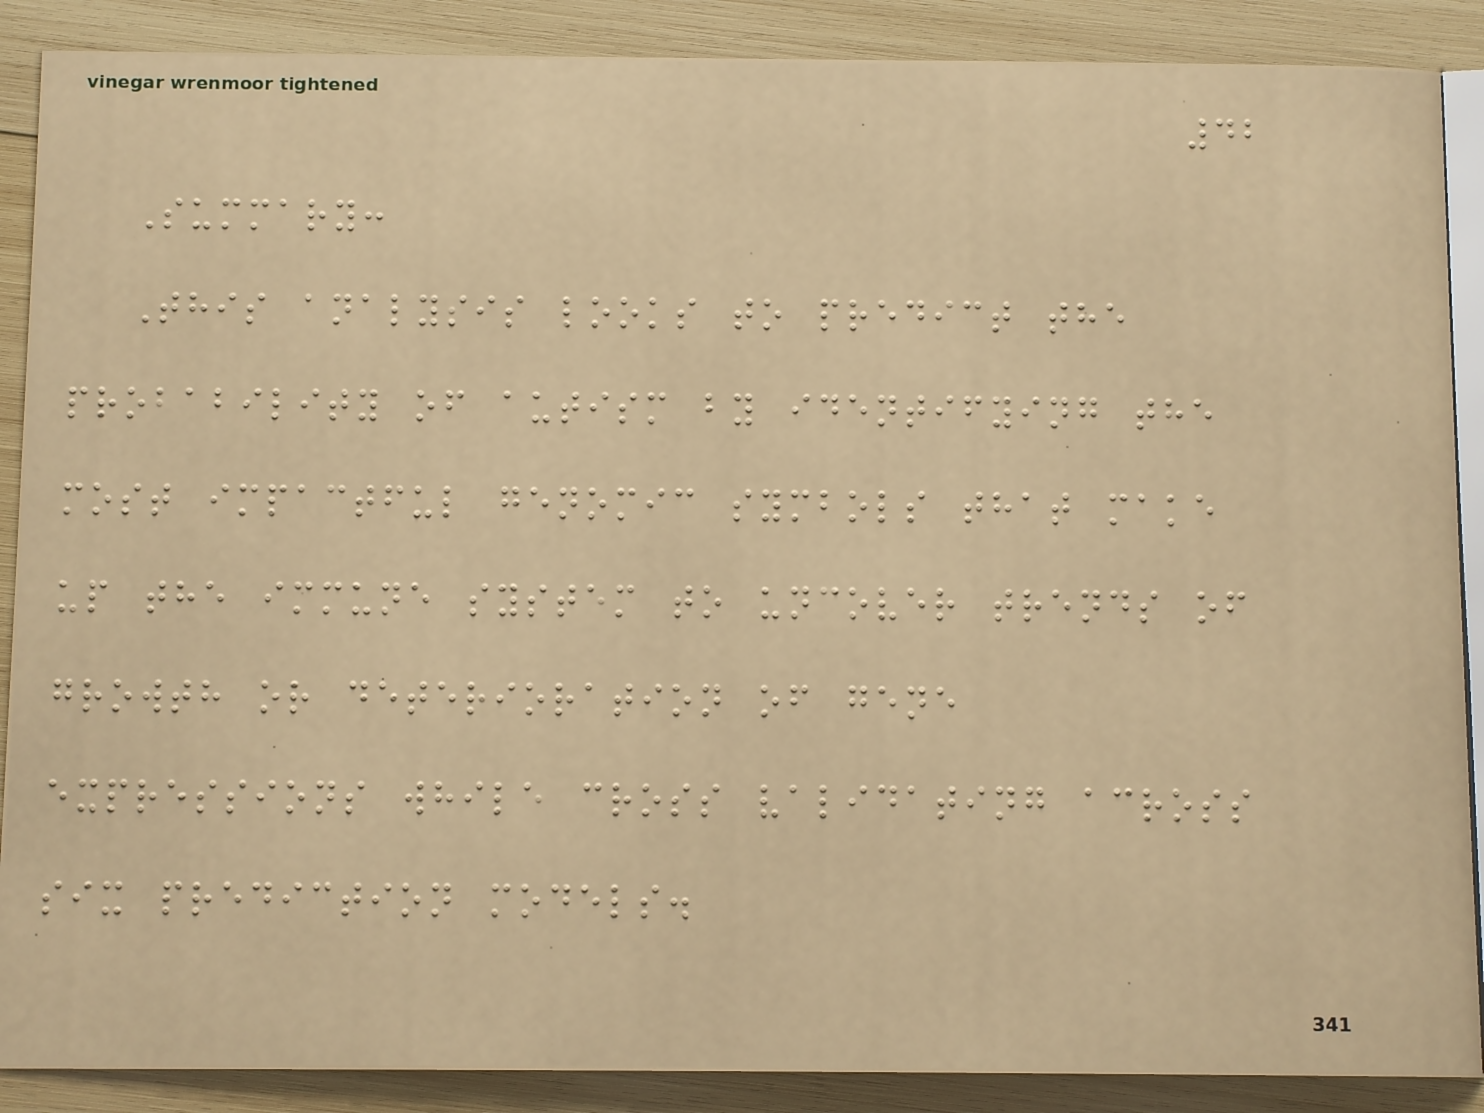42
Summary:
This analysis looks to predict the
probability of autism by identifying the
most impactful genomic symbols that make
up the immune system to uncover trends of
growth or deterioration of gene
expressions while cross validating across
six prediction models.
